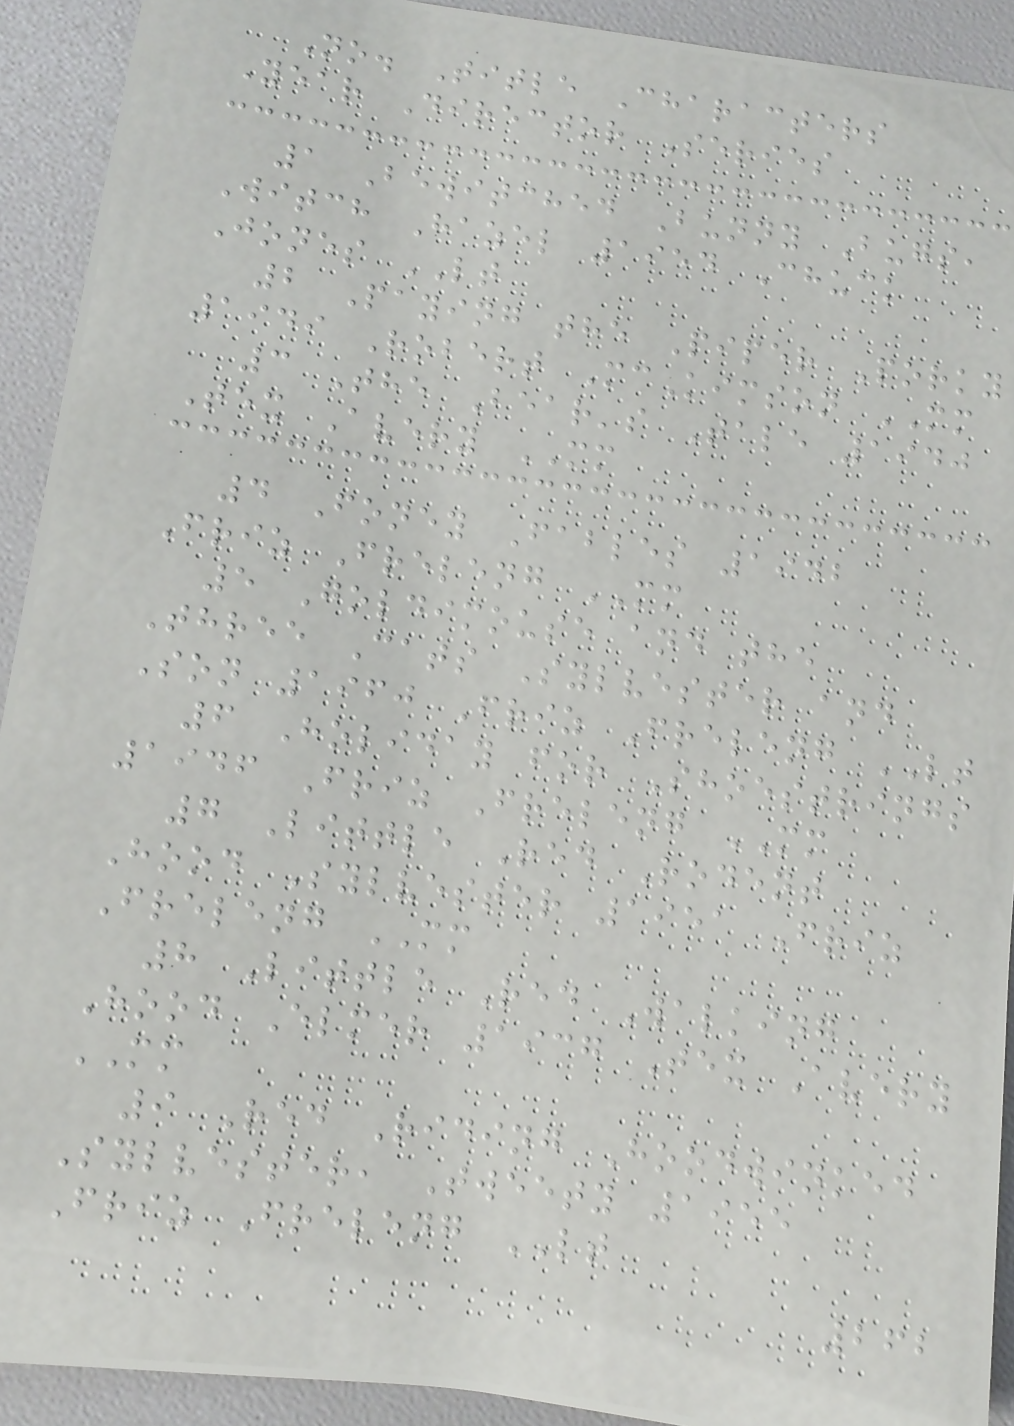No. Title Characters
Year Director Series
1 Bewitched Bunny Bugs,
Witch Hazel 1954 Chuck
Jones LT
2 Paying the Piper Porky
1949 Robert McKimson MM
3 The Bear's Tale 1940
Tex Avery MM
4 Foney Fables 1942
Friz Freleng MM
5 Goldimouse and the
Three Cats Sylvester and
Son 1960 Friz Freleng LT
6 Holiday for Shoestrings
1946 Friz Freleng MM
7 Little Red Rodent
Hood Sylvester 1951 Friz
Freleng MM
8 Little Red Walking
Hood Elmer 1937 Tex Avery
MM
9 Red Riding Hoodwinked
Sylvester, Tweety 1955
Friz Freleng LT
262
